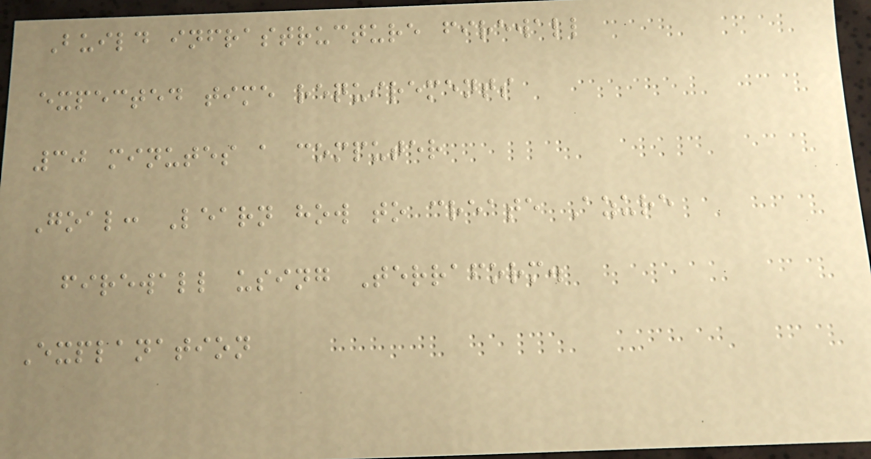Build infrastructure firewall
expected time requirements
30 minutes a computer
Goal: Learn how to create Azure
firewall using Terraform.
Explanation
